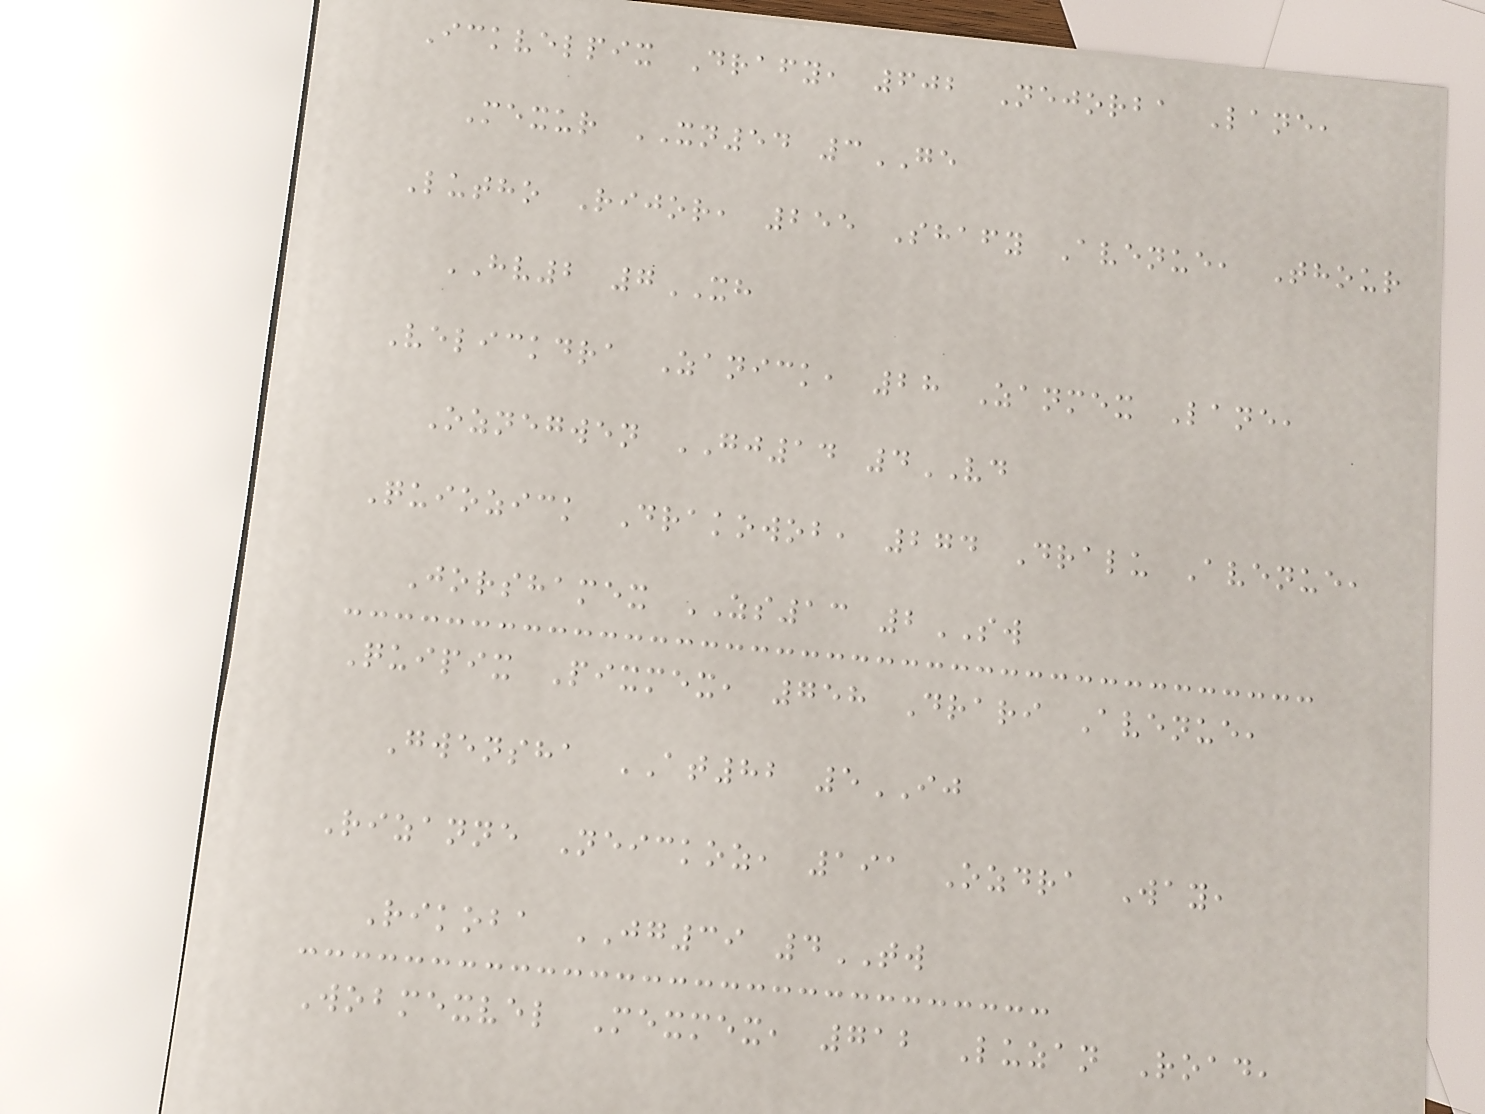Ickvelpix Drafy, 602 Nejorba Lane,
Mexur XN54 3GE
Lutho Rijor, 255 Shafy Avenue, Thour
HV2 7XH
Velickdra Zanick, 28 Zanmex Lane,
Oznegwen GJ14 4VD
Quiozick Drakowob, 274 Dralu Avenue,
Jorshamex ZS13 2SW
Quipix Pixmex, 758 Drari Avenue,
Gwensha AT82 5IJ
Rizanne Neickoz, 191 Ozdra Way,
Rikoba JG39 4TW
Wobmexvel Mexmex, 712 Luzan Road,
